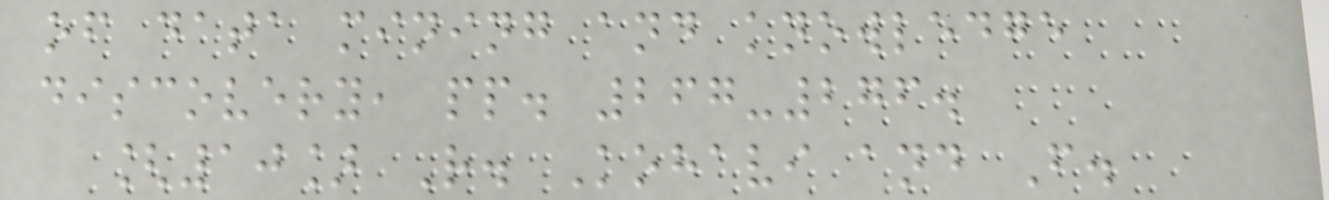of data mining and knowledge
discovery, pp. 267-276.
[10] R. Kohavi and F.
